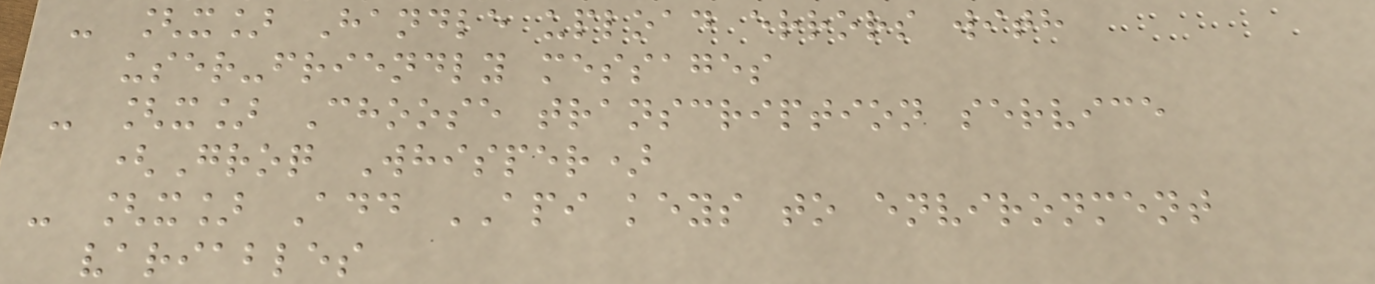- [x] Handle upload errors with
user-friendly messages
- [x] Choose transcription service
(Groq Whisper)
- [x] Add API keys to environment
variables
